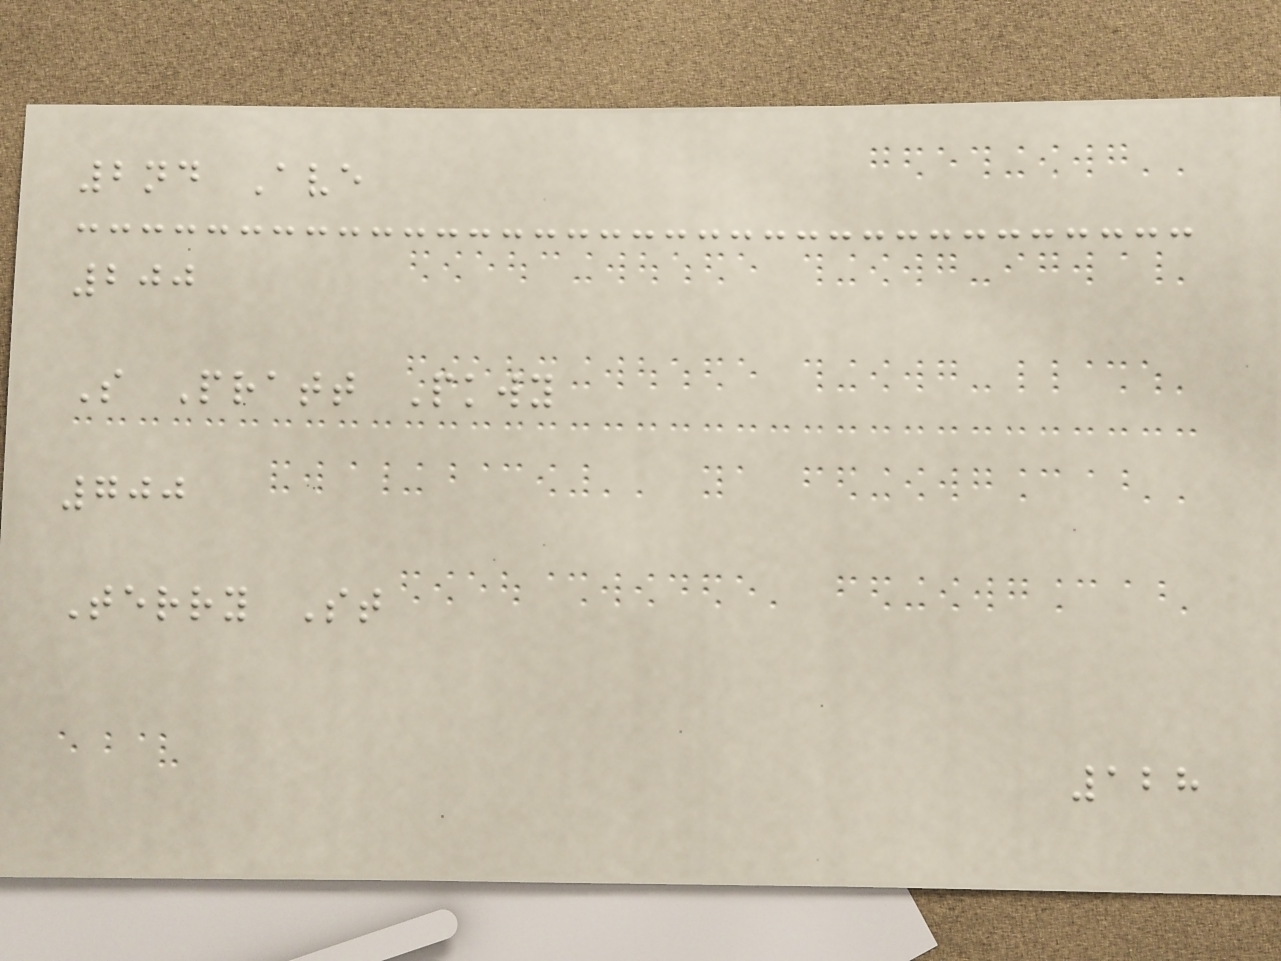2nd Ave
200
S Pratt Pkwy
700
Terry St
128
